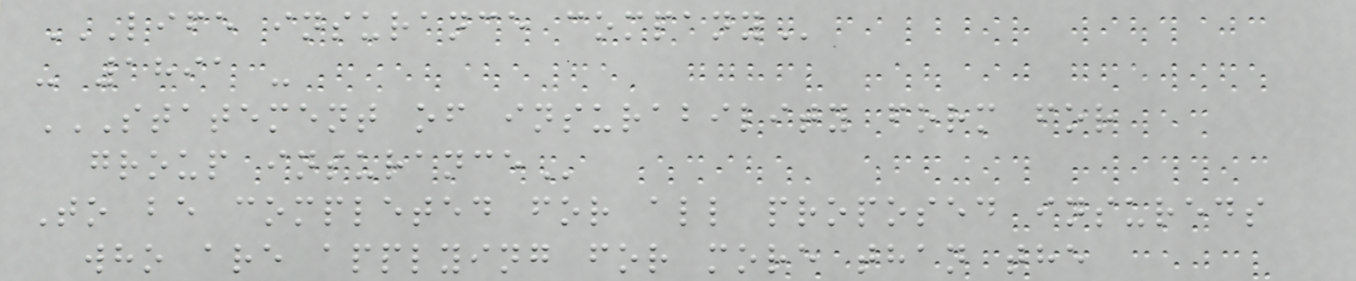LIFE INSURANCE COMPANY
- 1891 -
STATEMENT OF INSURABILITY FORM FOR
GROUP INSURANCE
To be completed for all proposed insureds
who are applying for more than the
